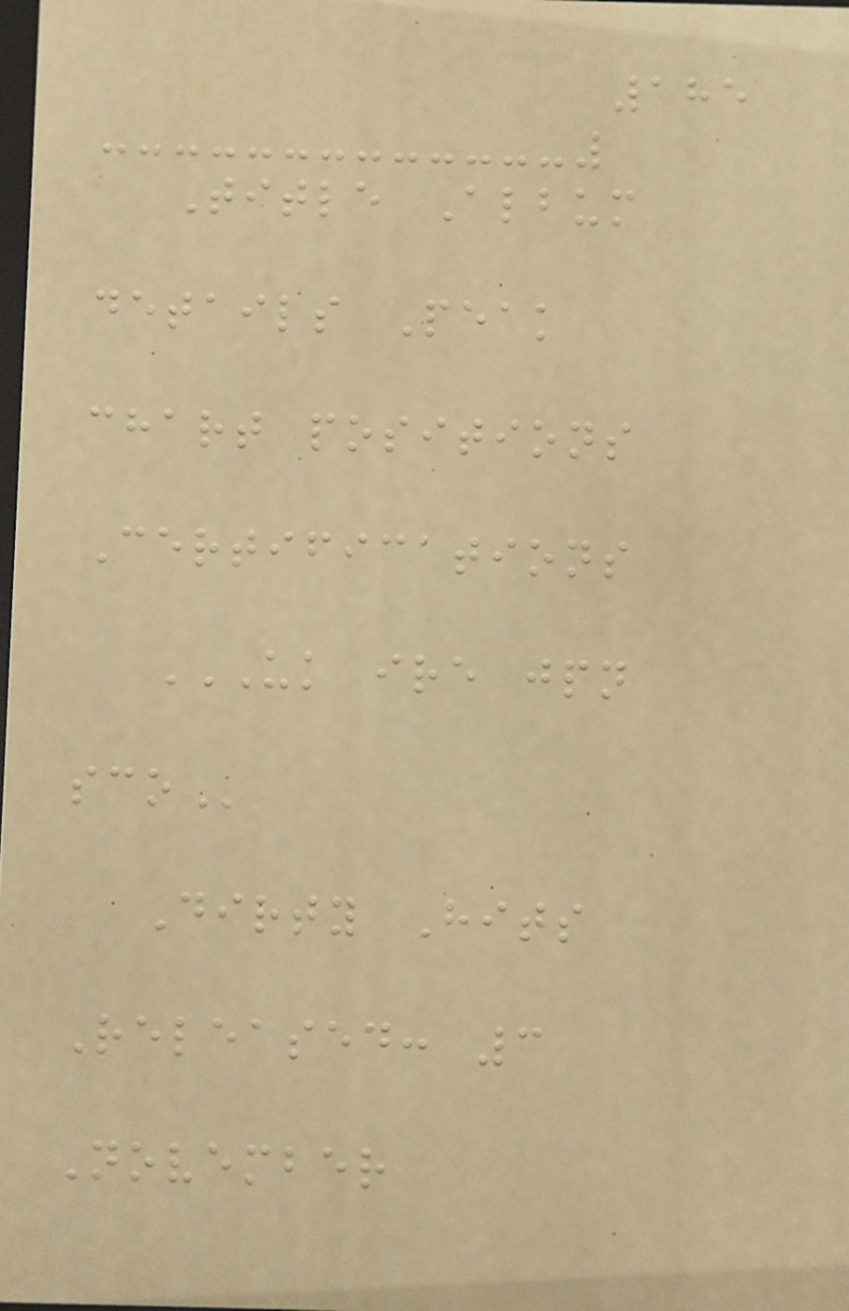185
Title Album
details Peak
chart positions
Certifications
UK IRE JPN
SCO
Dirty Hits
Released: 3
November
